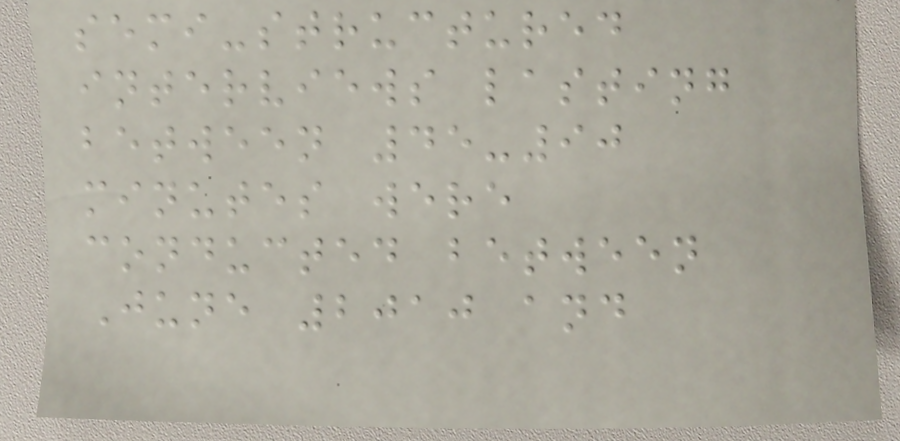semi-structured
interviews lasting
between 45-90
minutes were
conducted between
June 2010 and
